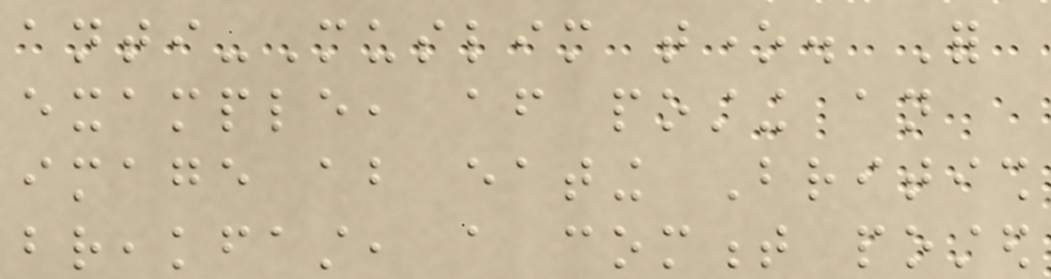anti-Muslim tone. For
example, after posting an
image about eating British
breakfast, a comment posted
